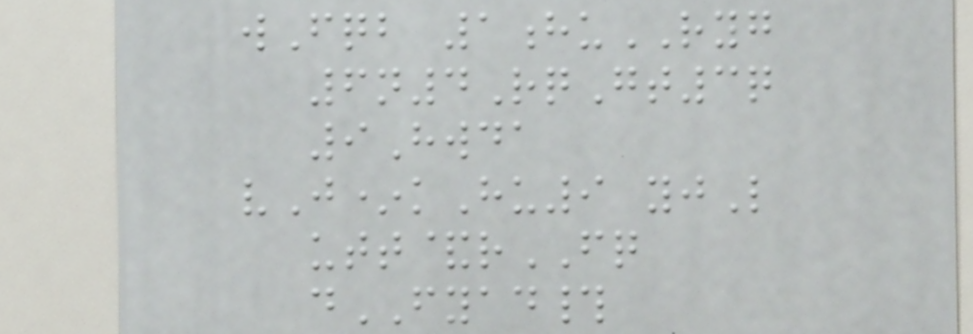wFqb 1huRYG
6n4RqGt3q
9Hwda
vJ*kHu9 yjL
utt&rFQ
dFYAD#
